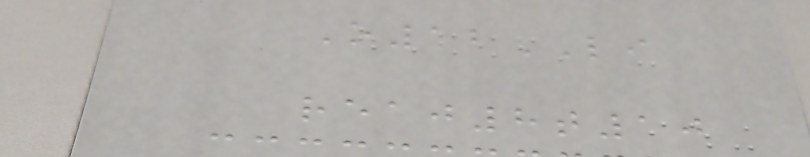O12LI
reaj8t10
